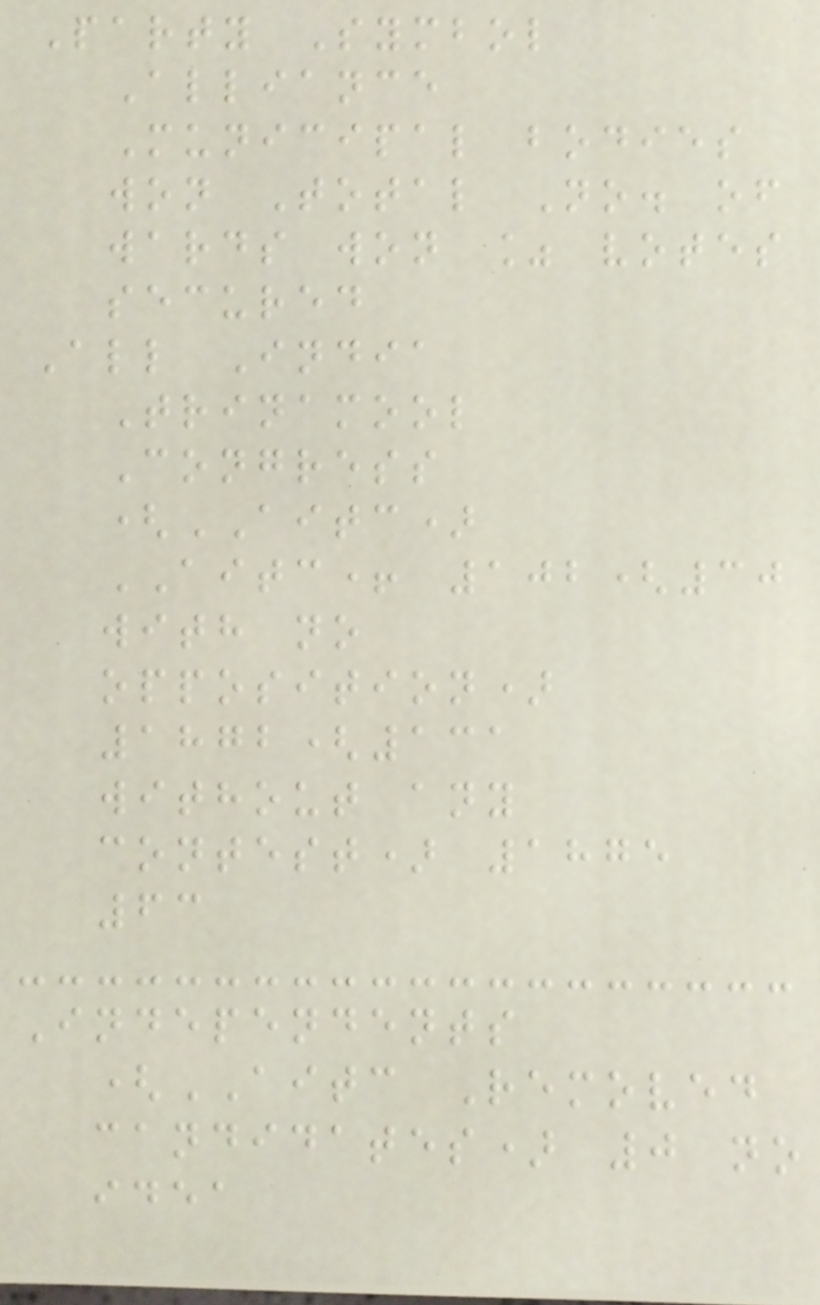Party Symbol
Alliance
Municipal bodies
won Total No. of
wards won % votes
secured
All India
Trinamool
Congress
(AITC)
AITC+ 102(30
with no
opposition)
1872(131
without any
contest) 1875
63
Independents
(AITC Removed
candidates) 0 no
idea
